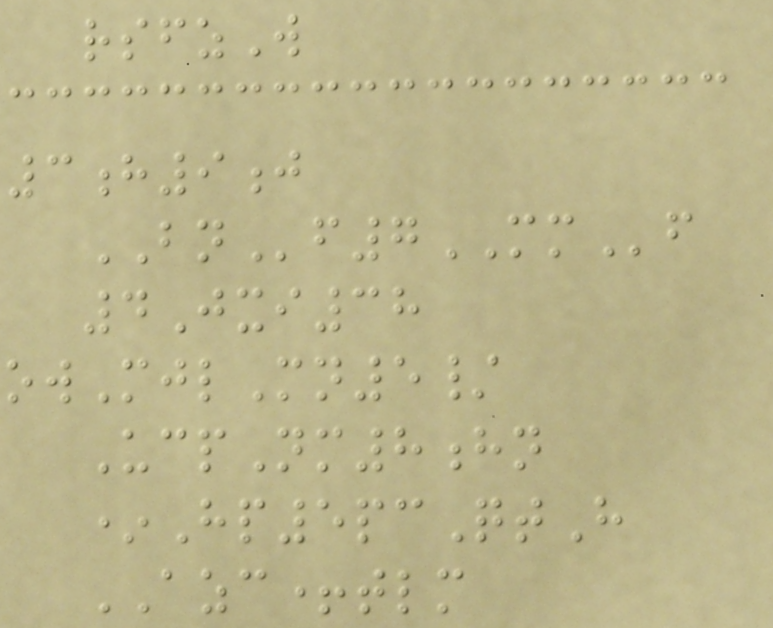rsfzW
3h9j
BNf7MMf
4Jxi38
owMjlMn5/
UcpNm8hn
*Hp5pcQtH
AZC+tlm
